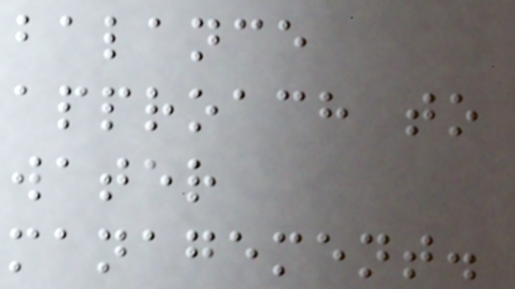balance
approach to
water
management.
